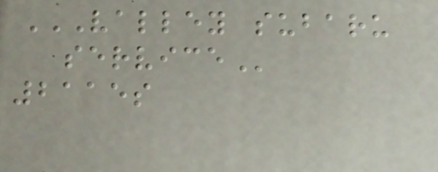VALLEY SUBARU
SERVICE
2115s
